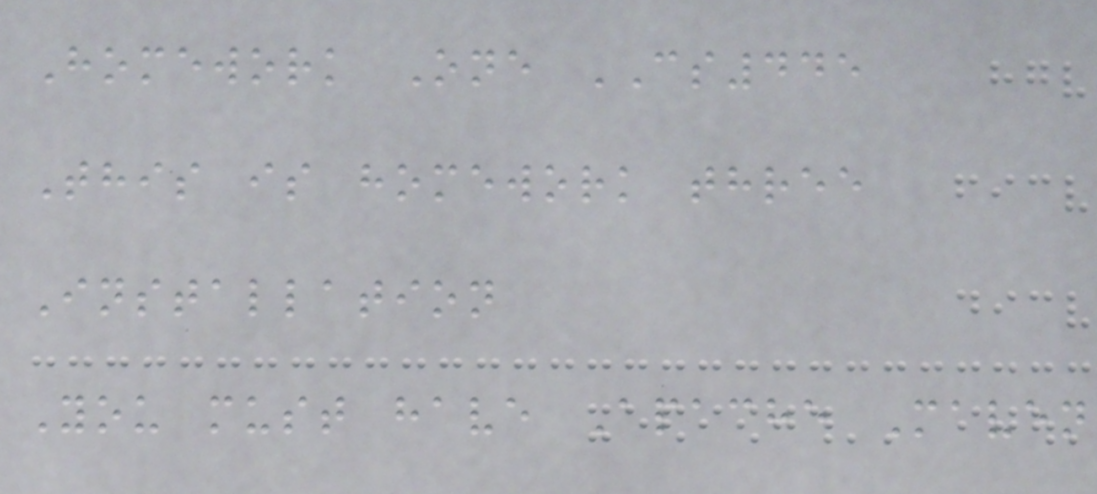Homework One CS445
This is homework three
Installation
You must have Apache Maven
